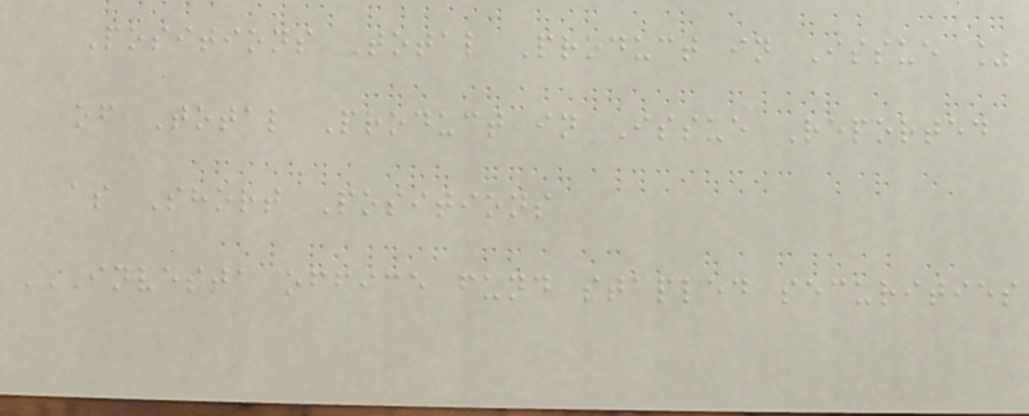Positions Total Product in Issue %
of Total Product in Issue Reported
as Short Positions
INVESTA OFFICE FUND STAPLED SECURITIES
